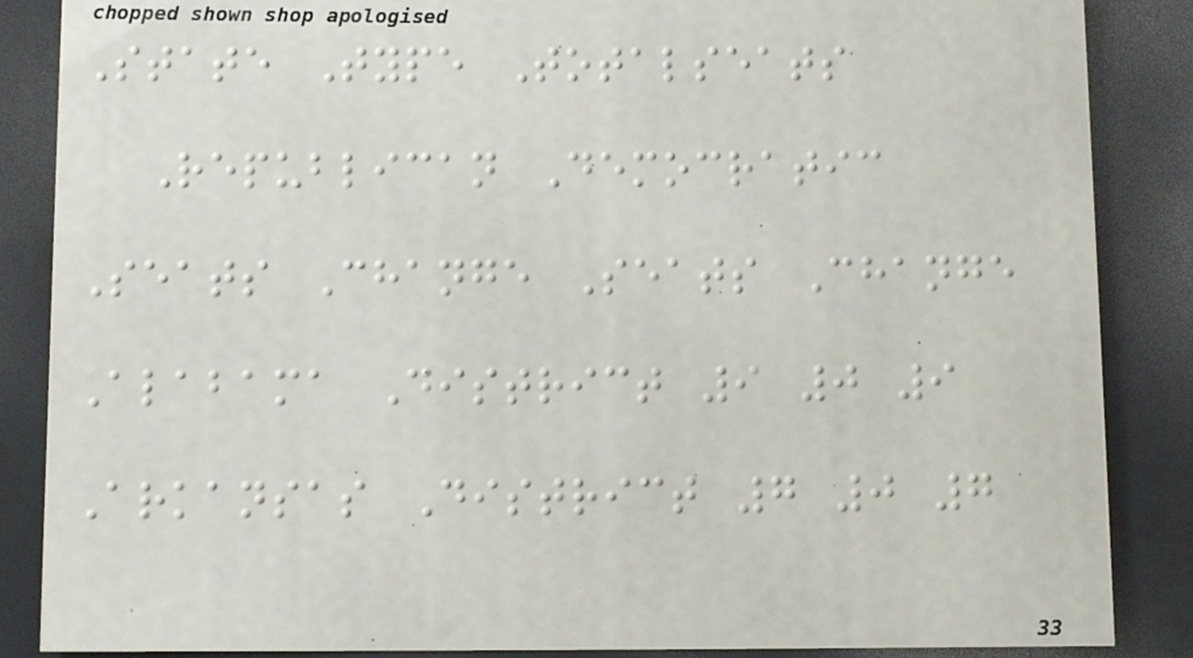State Type Totalseats
Republican Democratic
Seats Change Seats Change
Alabama District 9 0 9
Arkansas District 7 0 7
